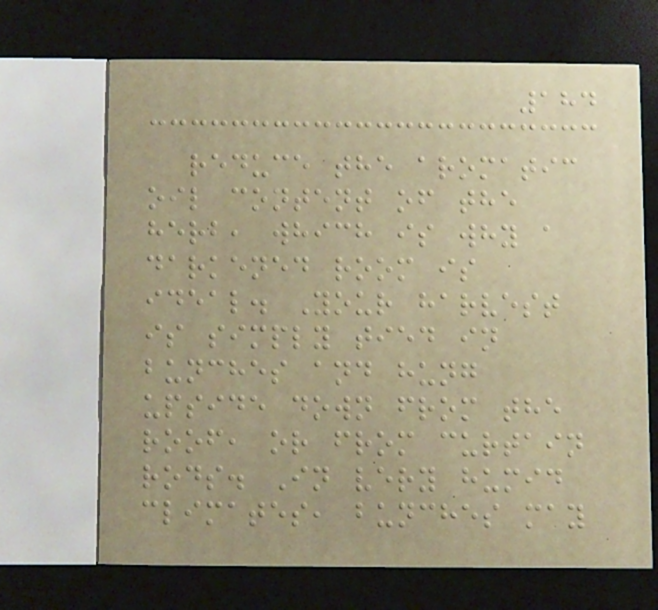184
reduce the aromatic
oil content of the
herb, which is why a
darkened room is
ideal. Your harvest
is simply tied in
bunches and hung
upside down from the
roof, or from curtain
rods. In very humid
climates, bunches may
